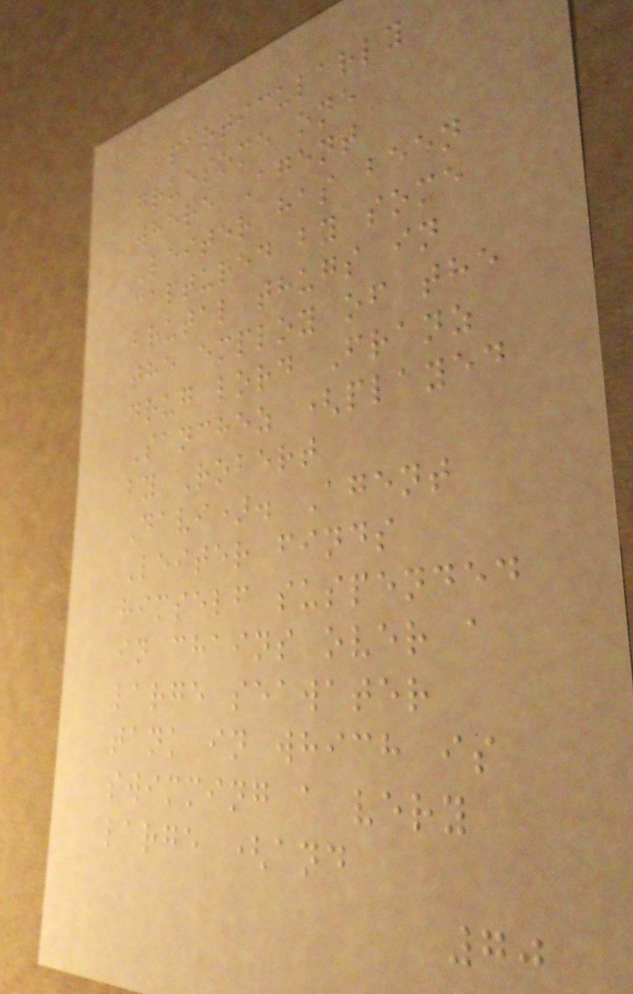particularly
gruesome one
where Agent
Leiter has been
captured by some
brutal thugs in
the employ of the
drug lord Franz
Sanchez (played
by Robert
Davi). Agent
Leiter finds
himself suspended
in chains over a
large seawater
tank in which is
swimming a very
large (and
70
